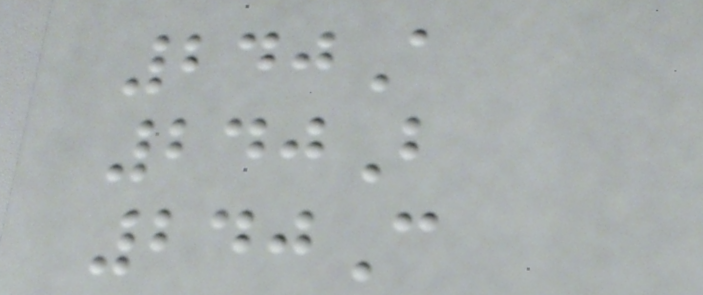240A
240B
240C
